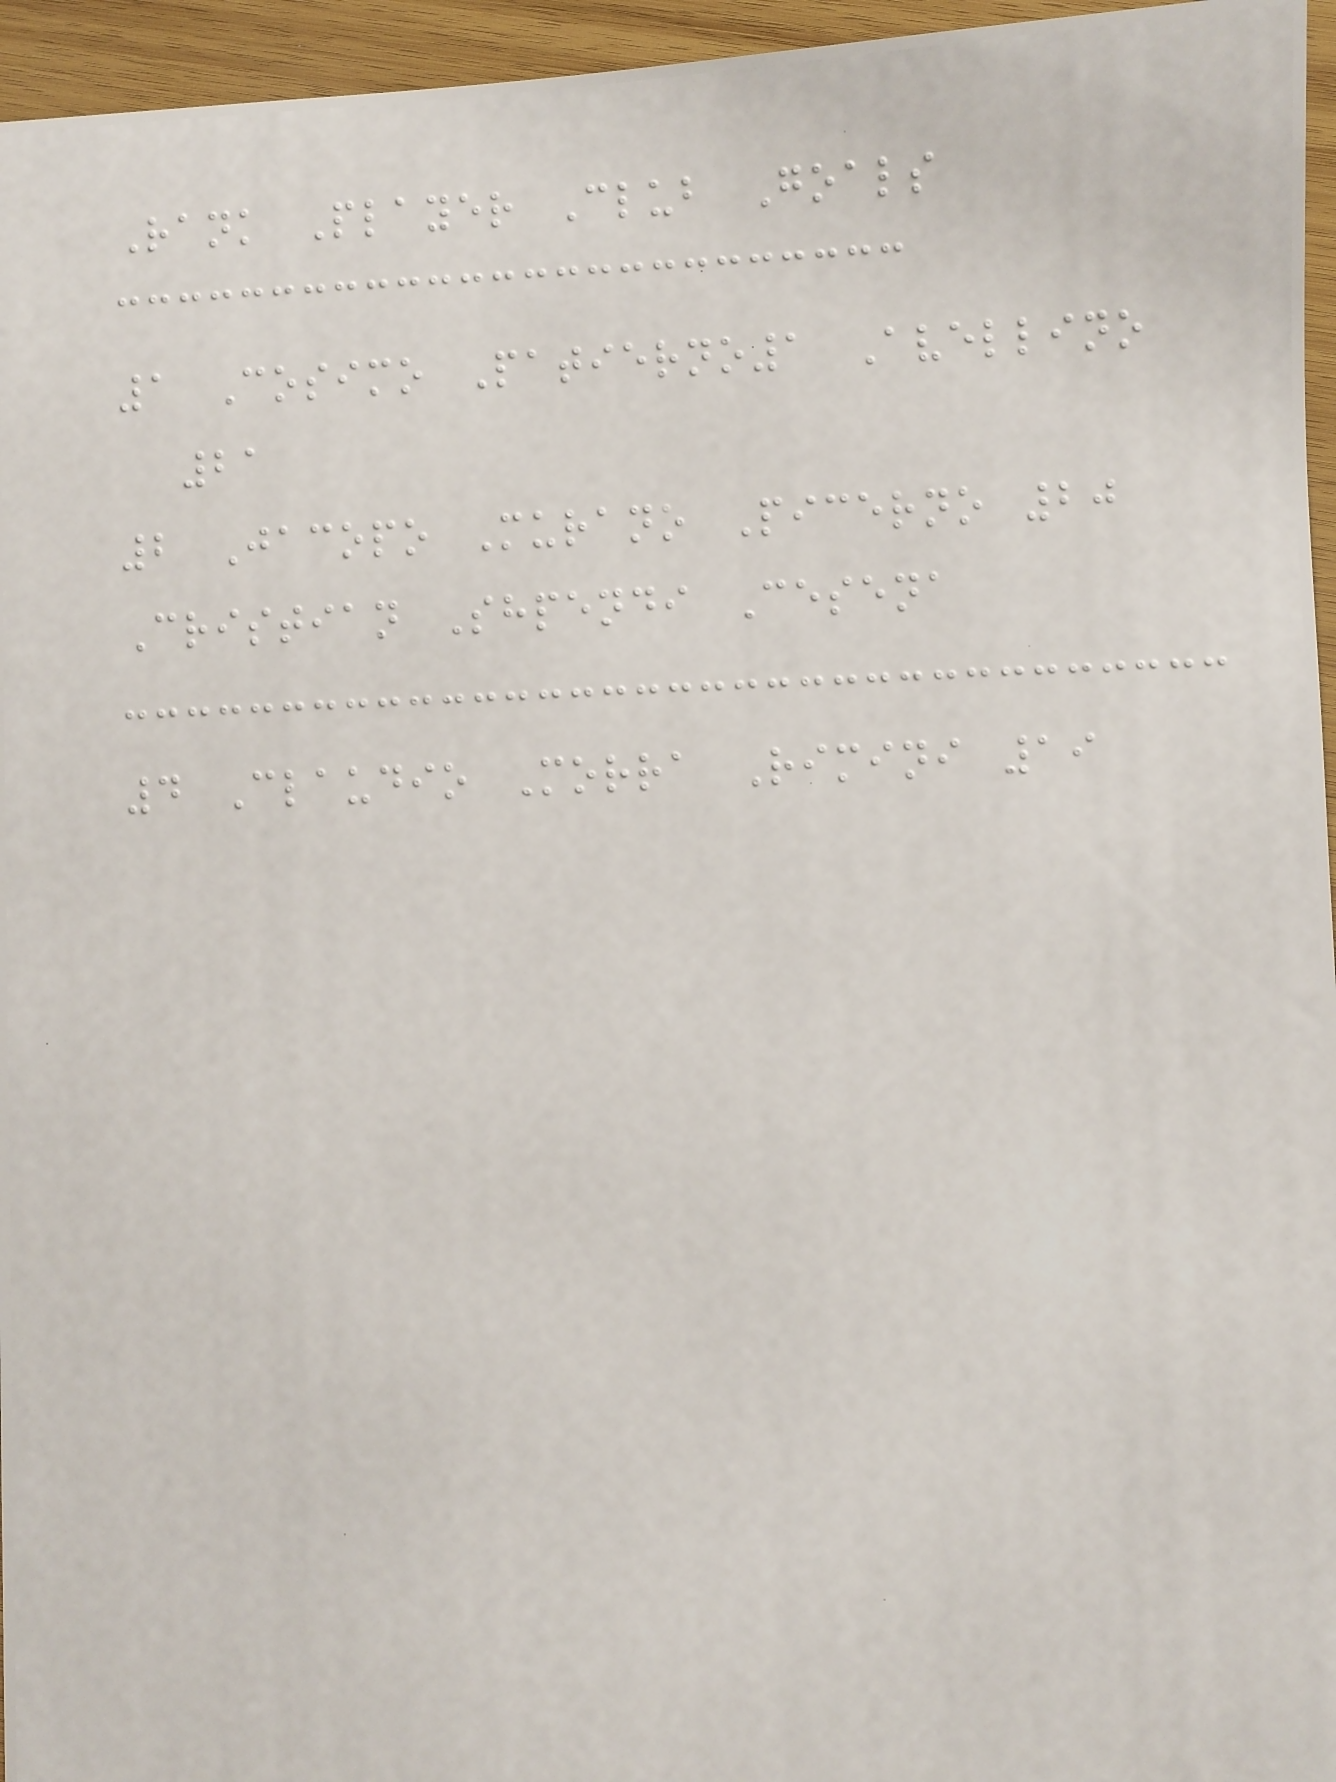Rank Player Club Goals
1 Cosimo Patierno1 Avellino
21
2 Jacopo Murano Picerno 20
Cristian Shpendi Cesena
4 Claudio Morra Rimini 19
